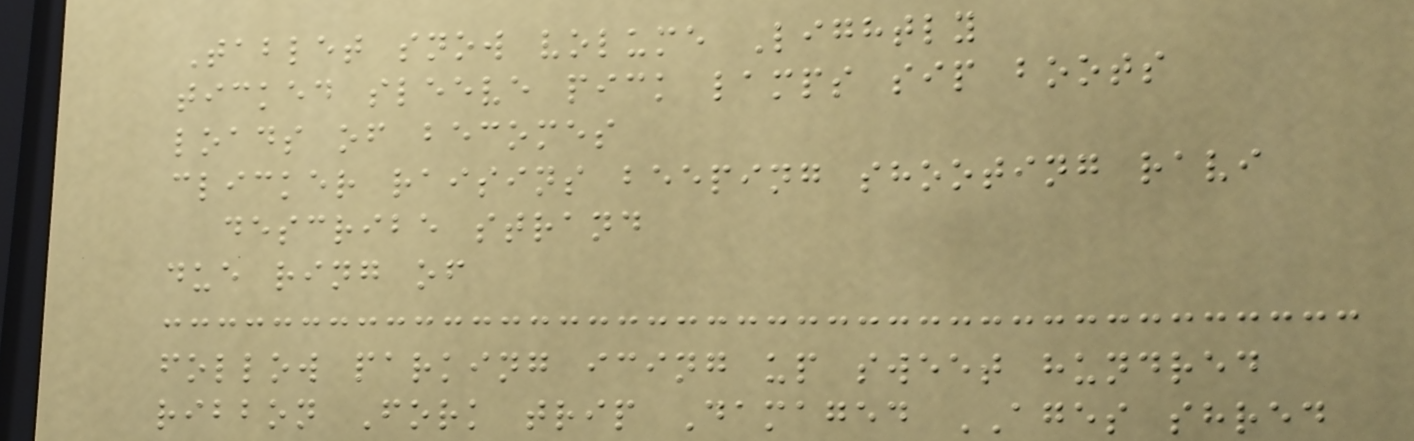Tablet snow volume Lightly
ticked sleeve pick lamps sip boots
loads of becomes
clicker raisins beeping shooting ravi
describe strand
due ring of
follow parking icing up sweet hundred
ribbon Fork trip Damaged AGES shred
